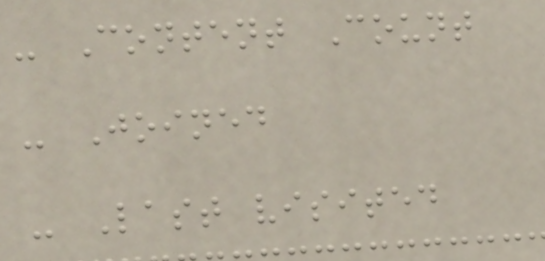- Content Count
- Joined
- Last visited
